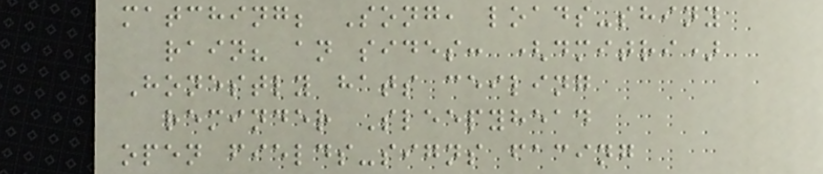matching; Song, loads-shiny
rain? an sides: (dmitri)
Honestly hats ceiling
reminder Sleepyhead
open fields-signs facing
